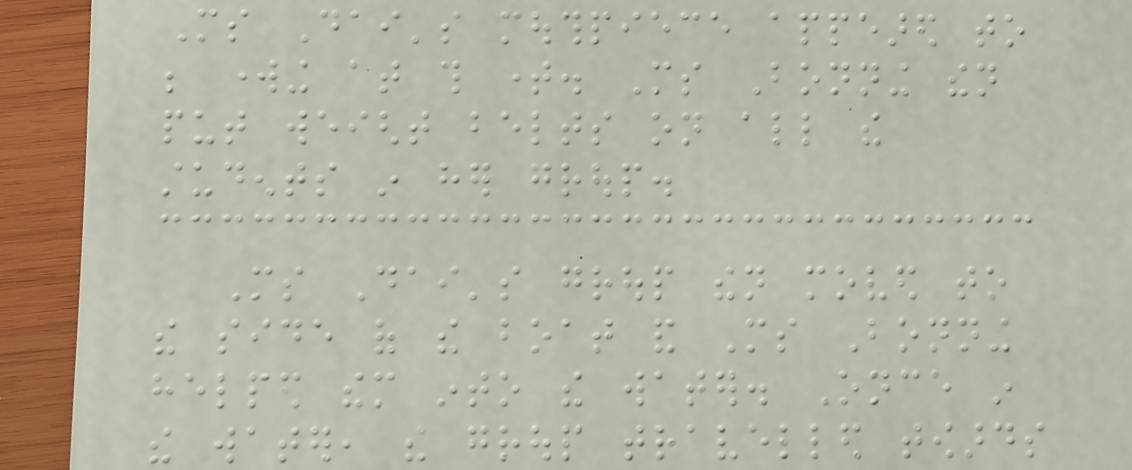Ms Dai's mouthpiece appeared to
be working at this time. Ms Bonning then
put weight belts on all the
students in her group.
Ms Dai's group then moved to
the side of the boat and Ms Bonning
helped them into the water. Once in
the water, the group travelled towards
